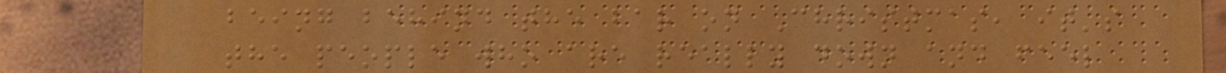being behind the bar on Christmas, it's
the people who are really down and feel
